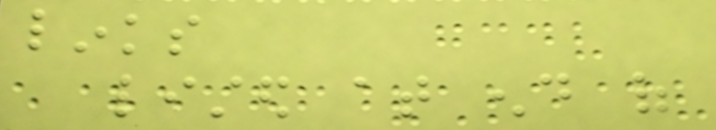links
listed at end of
